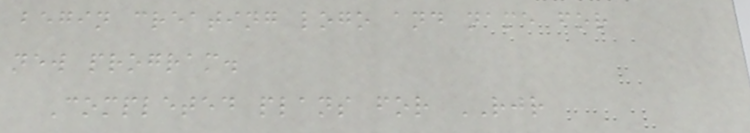begin creating logo and name for
new program.
Completed plans for RJR
